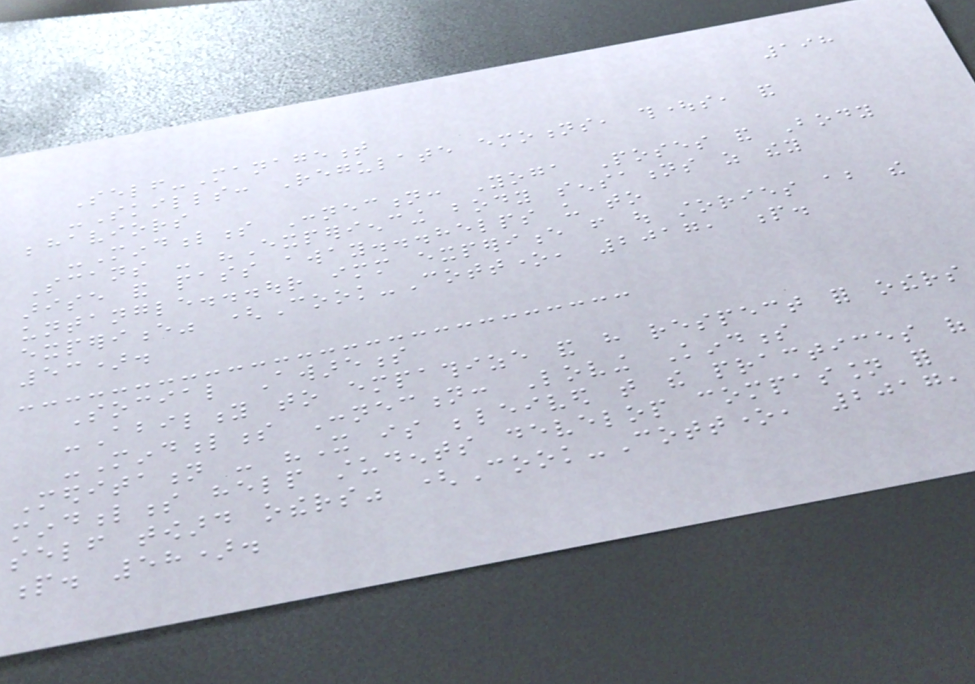198
Self-Management
-Skills: Regulate emotions, thoughts, and
behaviors
-Mindfulness Connection: Yoga Poses and Body
Scans - "Experiencing body sensations as they
arise and pass away...helps us to
untangle...our immediate experience from out stories about the
experience" (Cook-Cottone, 2017, p.
53).
Social Awareness
-Ability to empathize and have respect for others
-Mindfulness Connection: Loving Kindness
Meditation - "It is beleived that the practices of
mindfulness help students develop compassion for
self toward others" (Cook-Cottone, 2017,
p. 58).
